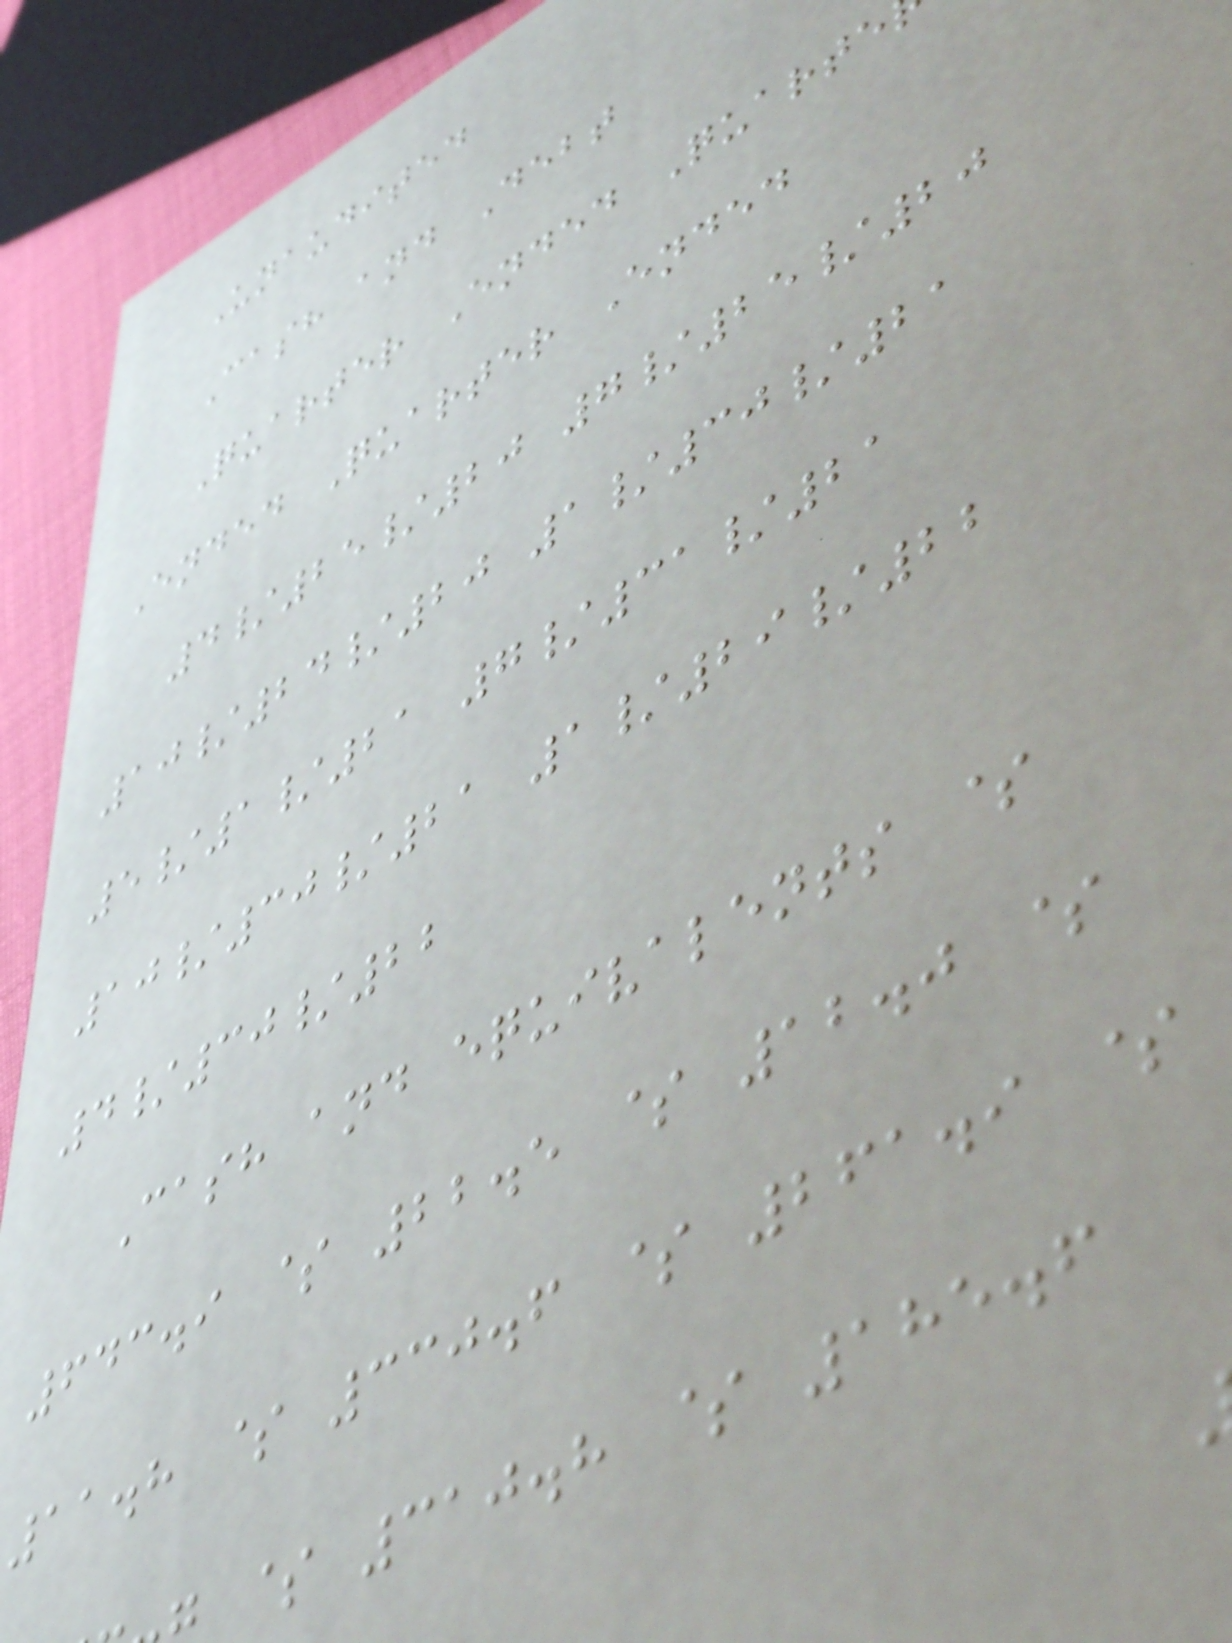Unaudited
Cash and Debt
Quarter Ended Quarte
Ended Quarter Ended
4/25/20 7/25/20
10/24/20 1/30/21
5/1/21 7/31/21
10/30/21 1/29/22
4/30/22
Cash and equivalents $
643.9 $ 22.5 $ 12.0 $
11.8 $ 330.6 $ 261.9 $
$ 310.8 $ 185.6
